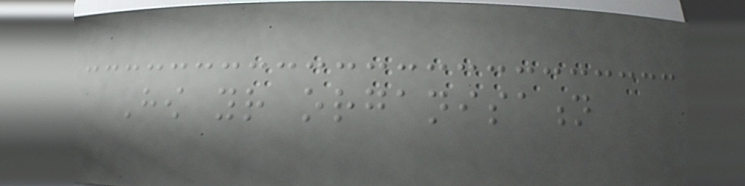How your organisation
